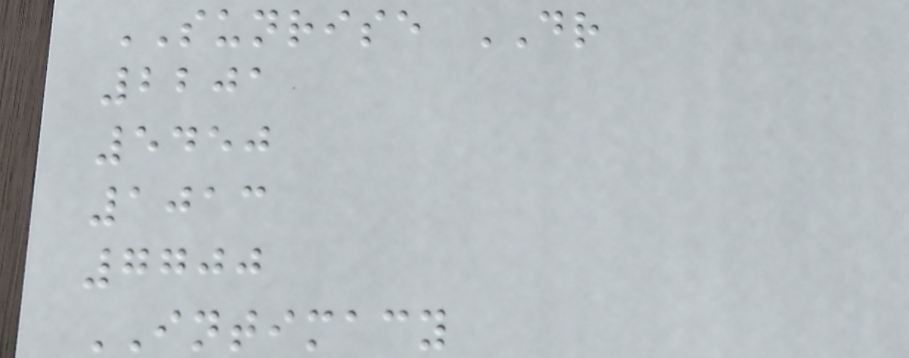SUNRISE DR
2201
5450
1013
7700
INTIMACY
